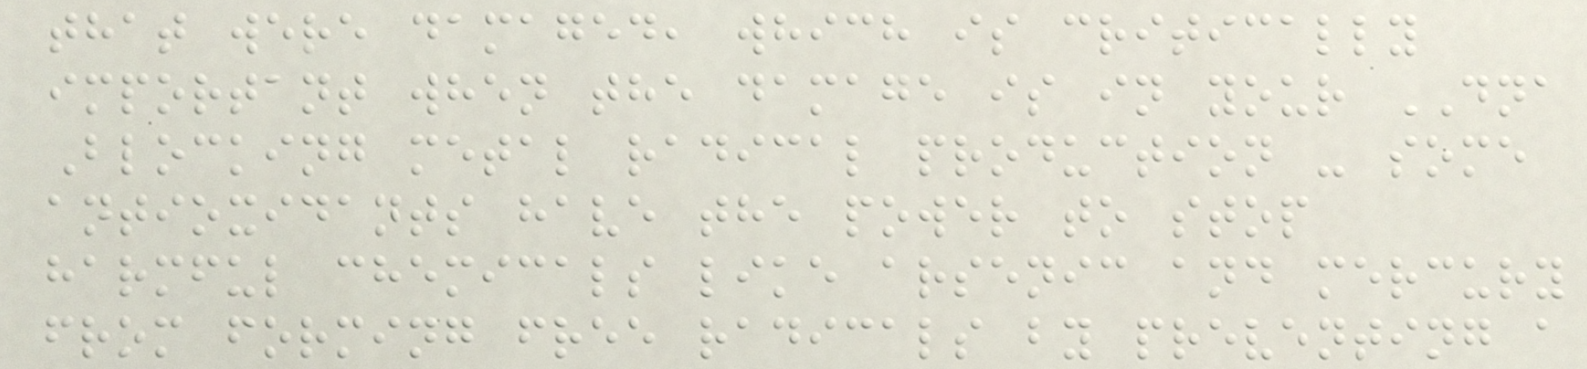that were damaged, which is critically
important when the damage is in your DNA
Blocking metal radical production - some
antioxidants have the power to stop
harmful chemicals like arsenic and mercury
from forming free radicals by preventing a
